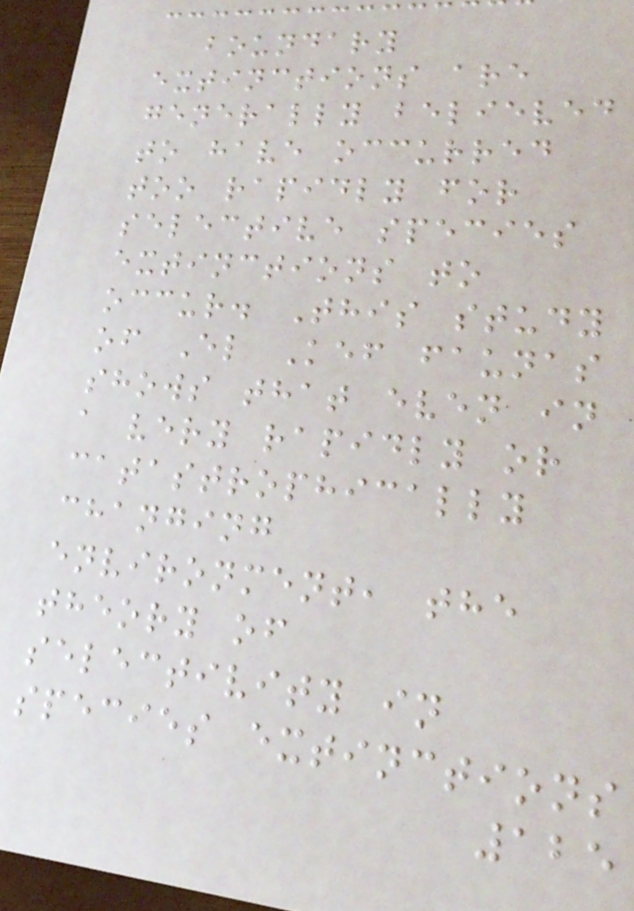boundary
extinctions are
generally believed
to have occurred
too rapidly for
selective species
extinctions to
occur. This study
of El Kef faunas
shows that even in
a very rapidly or
catastrophically
changing
environment, the
theory of
selectivity in
species extinctions
125
